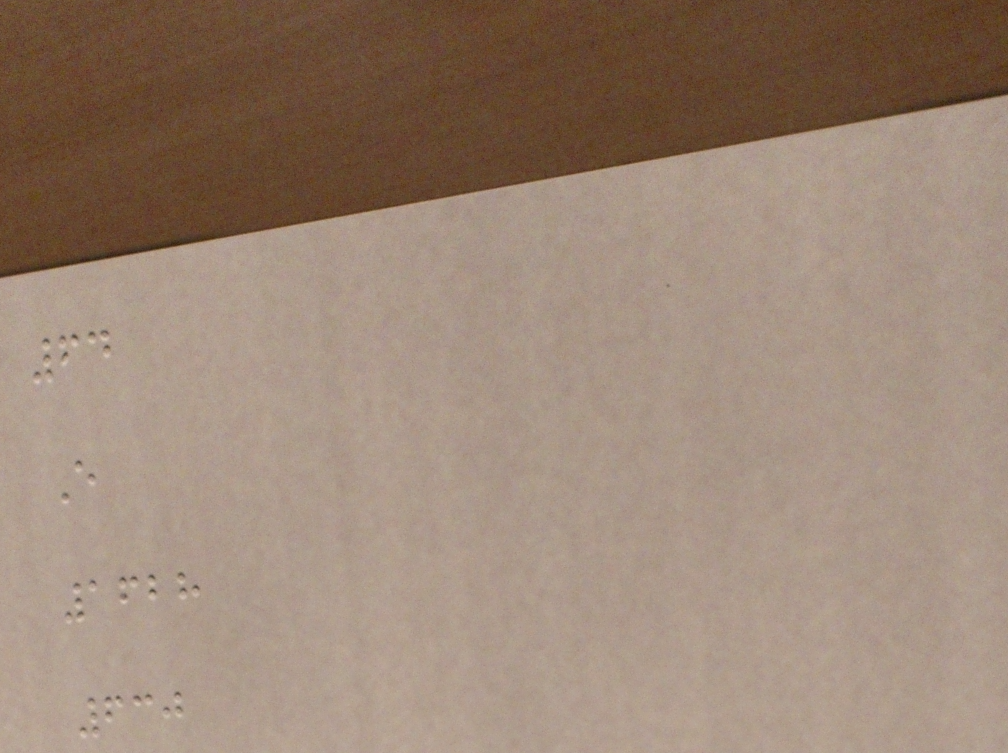64
E
1628
630
